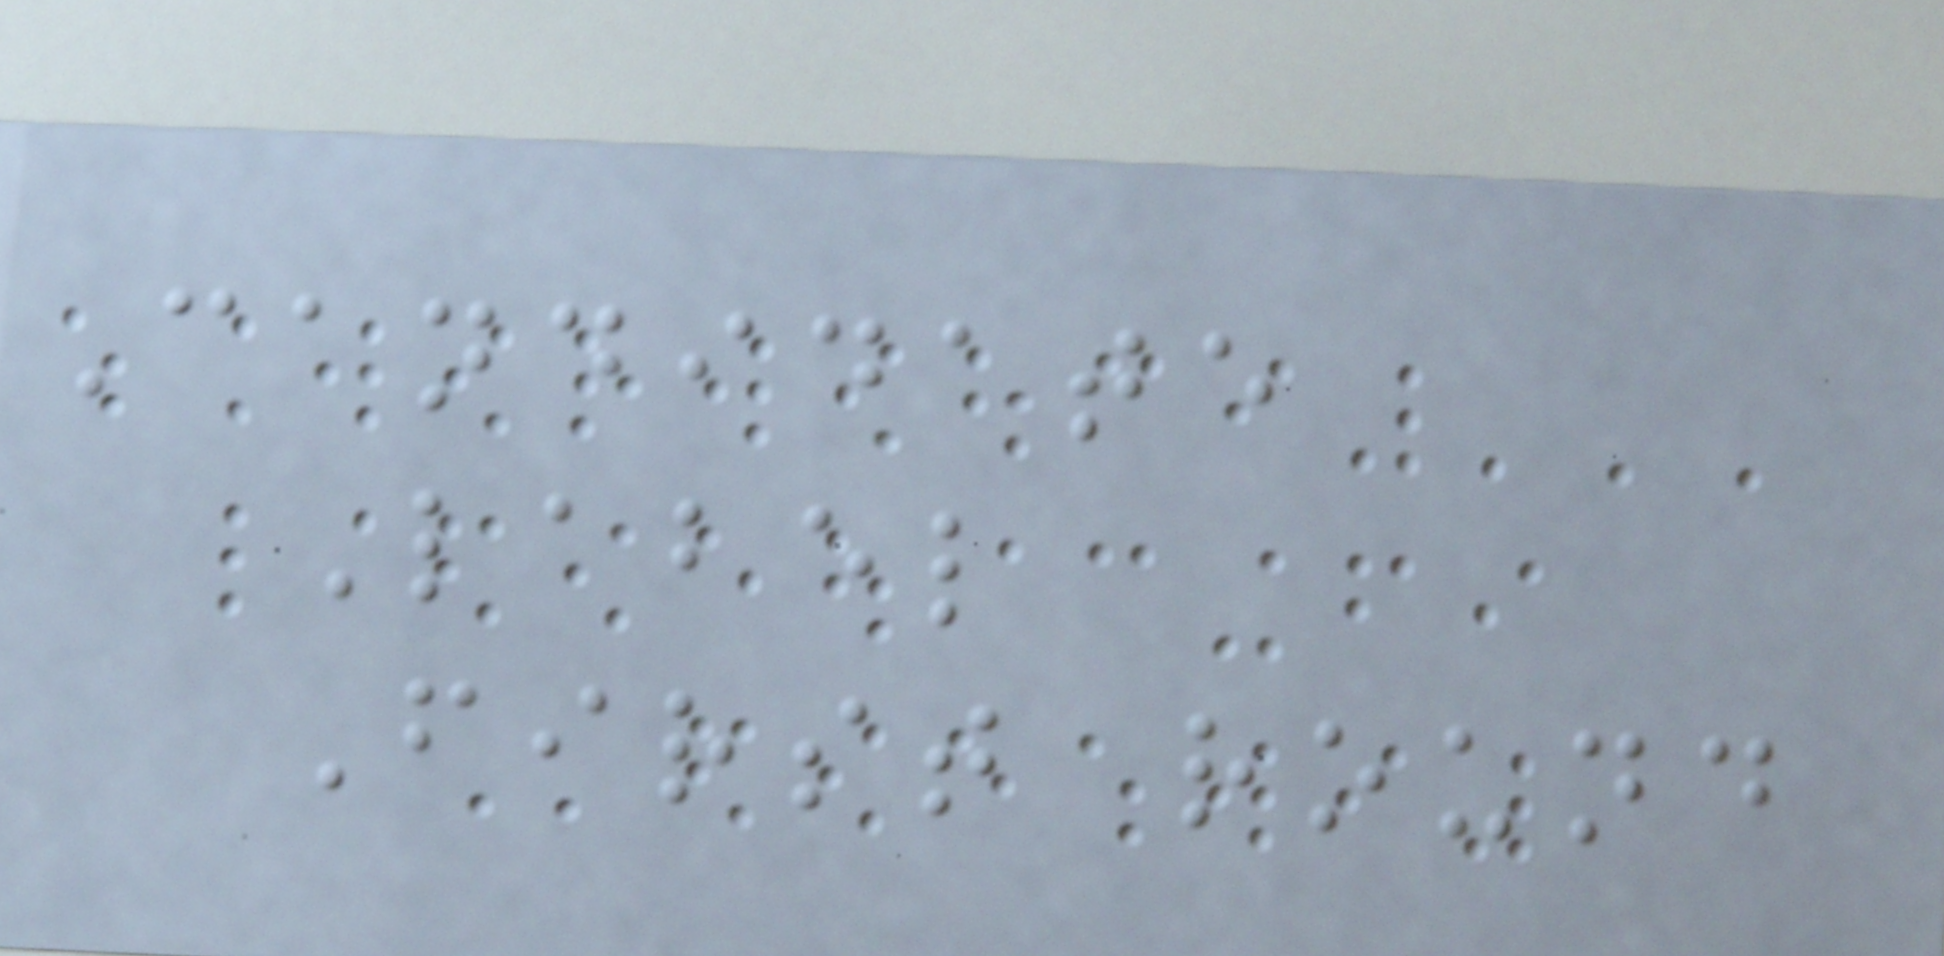Candidate
Label
First round
